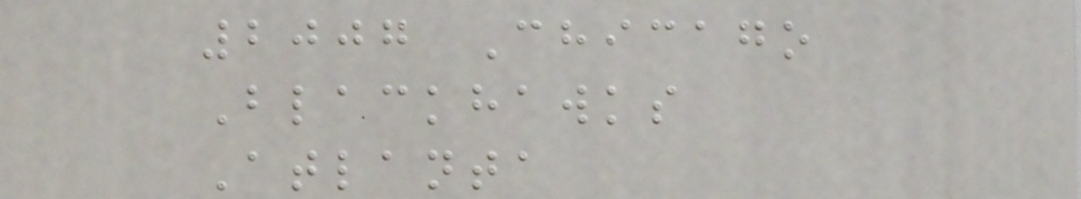2007 Chicago
Blackhawks
Atlanta
